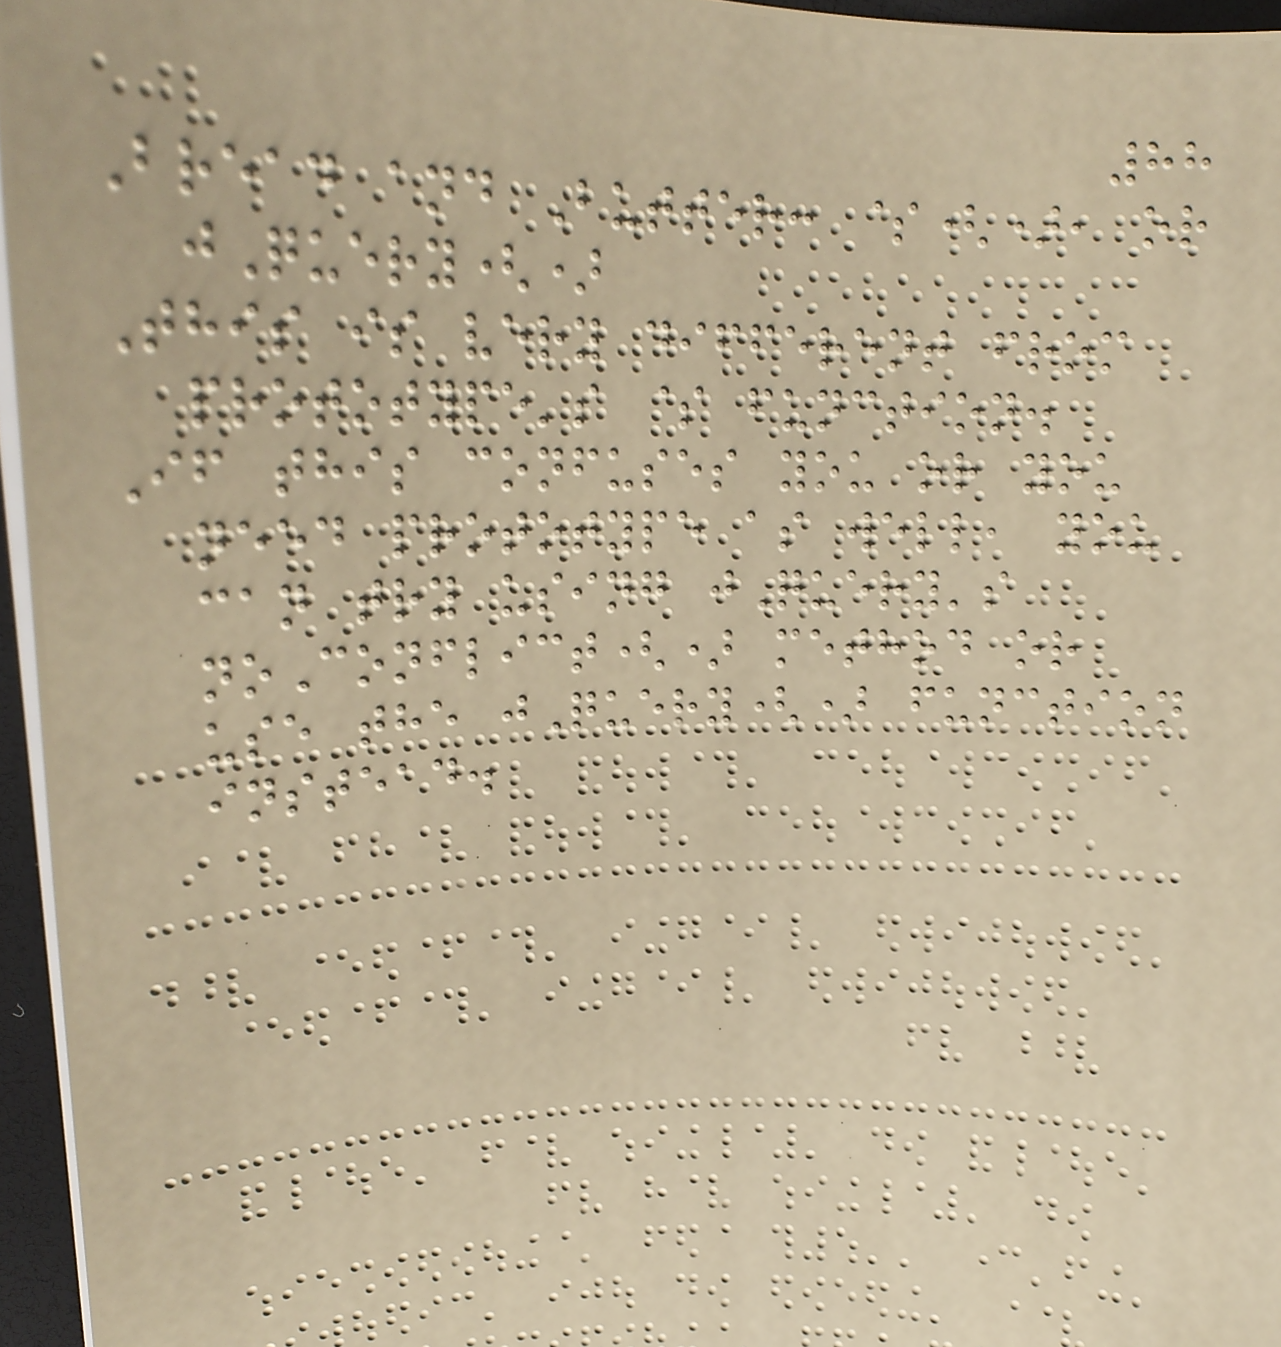88
Bread and Butter: $(), or
jQuery()
This is very different from
prototype's $ function.
If this confuses you or you
need prototype as well, you
can try using jQuery's
noConflict() method or
use the jQuery() function
instead.
